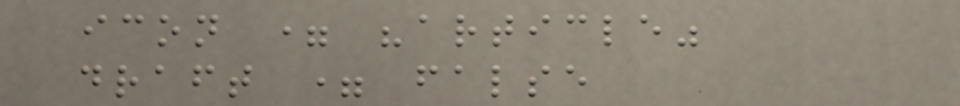icon = "article"
draft = false
